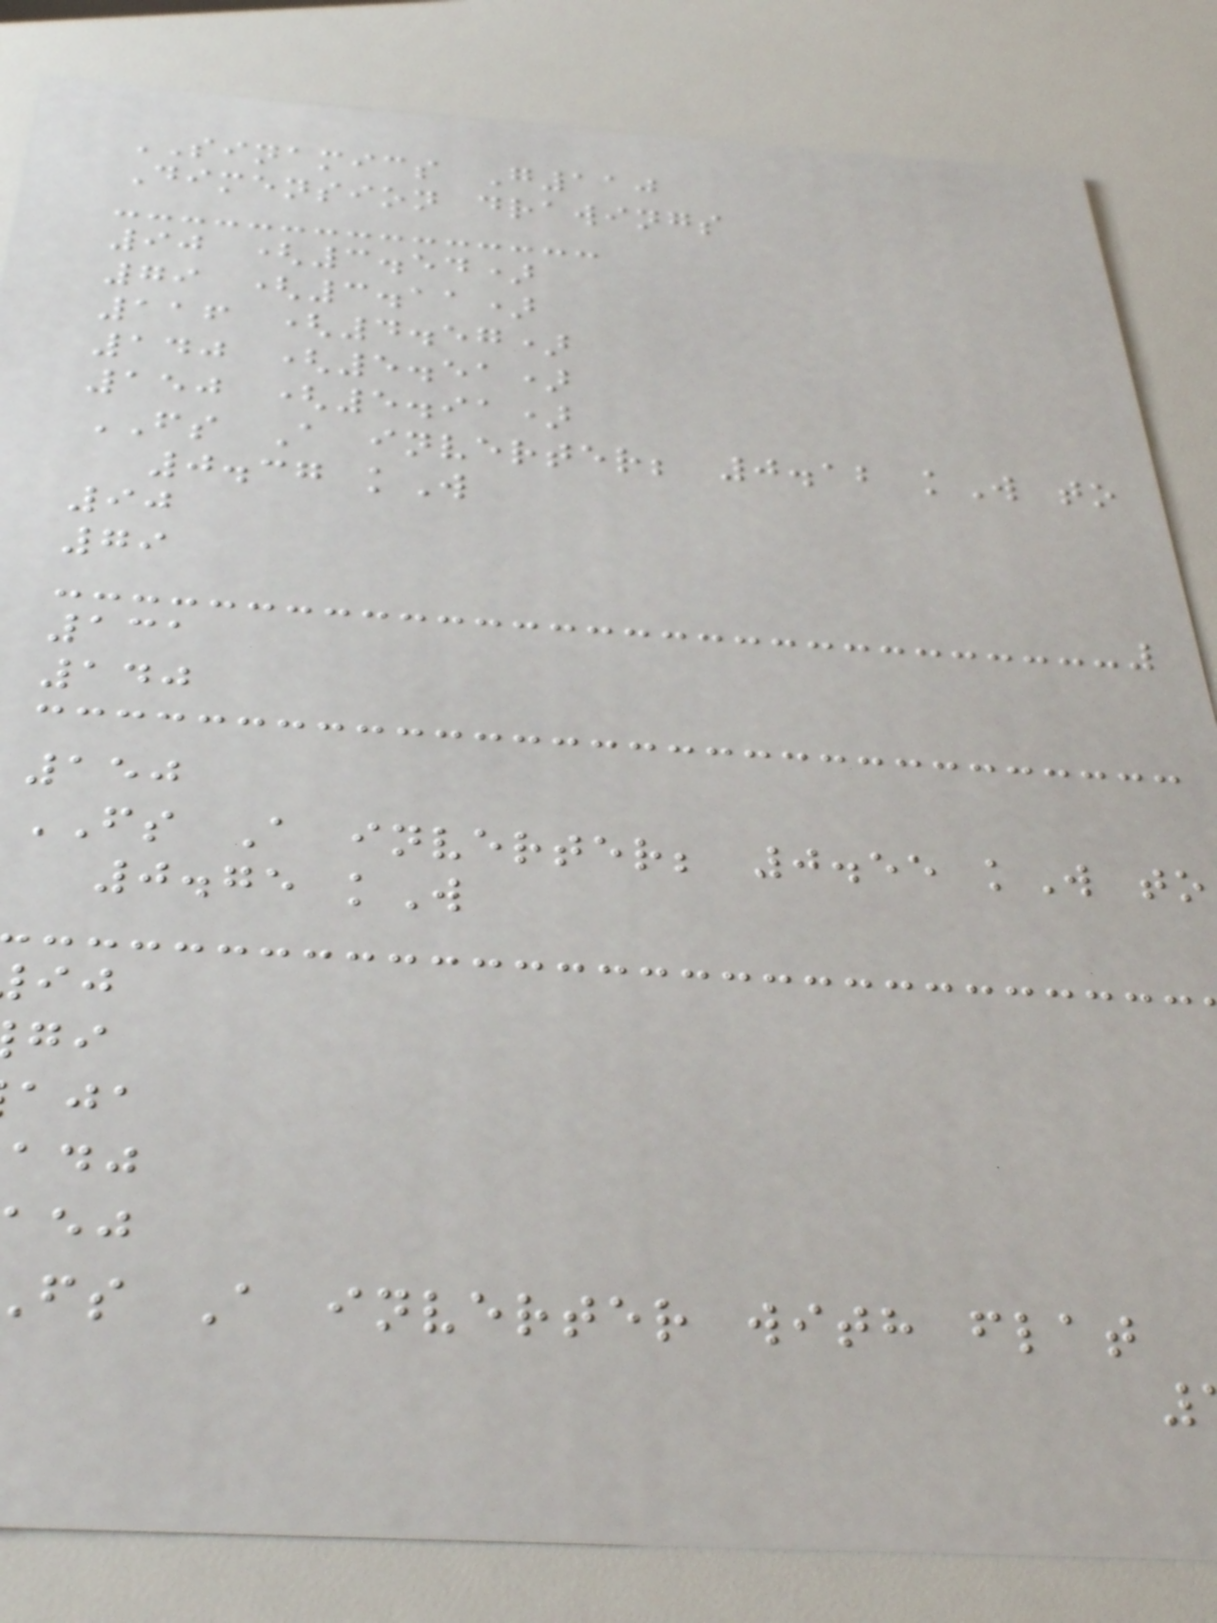SINAMICS G110
Dimension drawings
90 (3.54)
79 (3.11)
116 (4.57)
140 (5.51)
150 (5.91)
FS A inverter; 0.12 kW to
0.37 kW
90
79
131
140
150
FS A inverter; 0.55 kW to
0.75 kW
fs A inverter with flat
